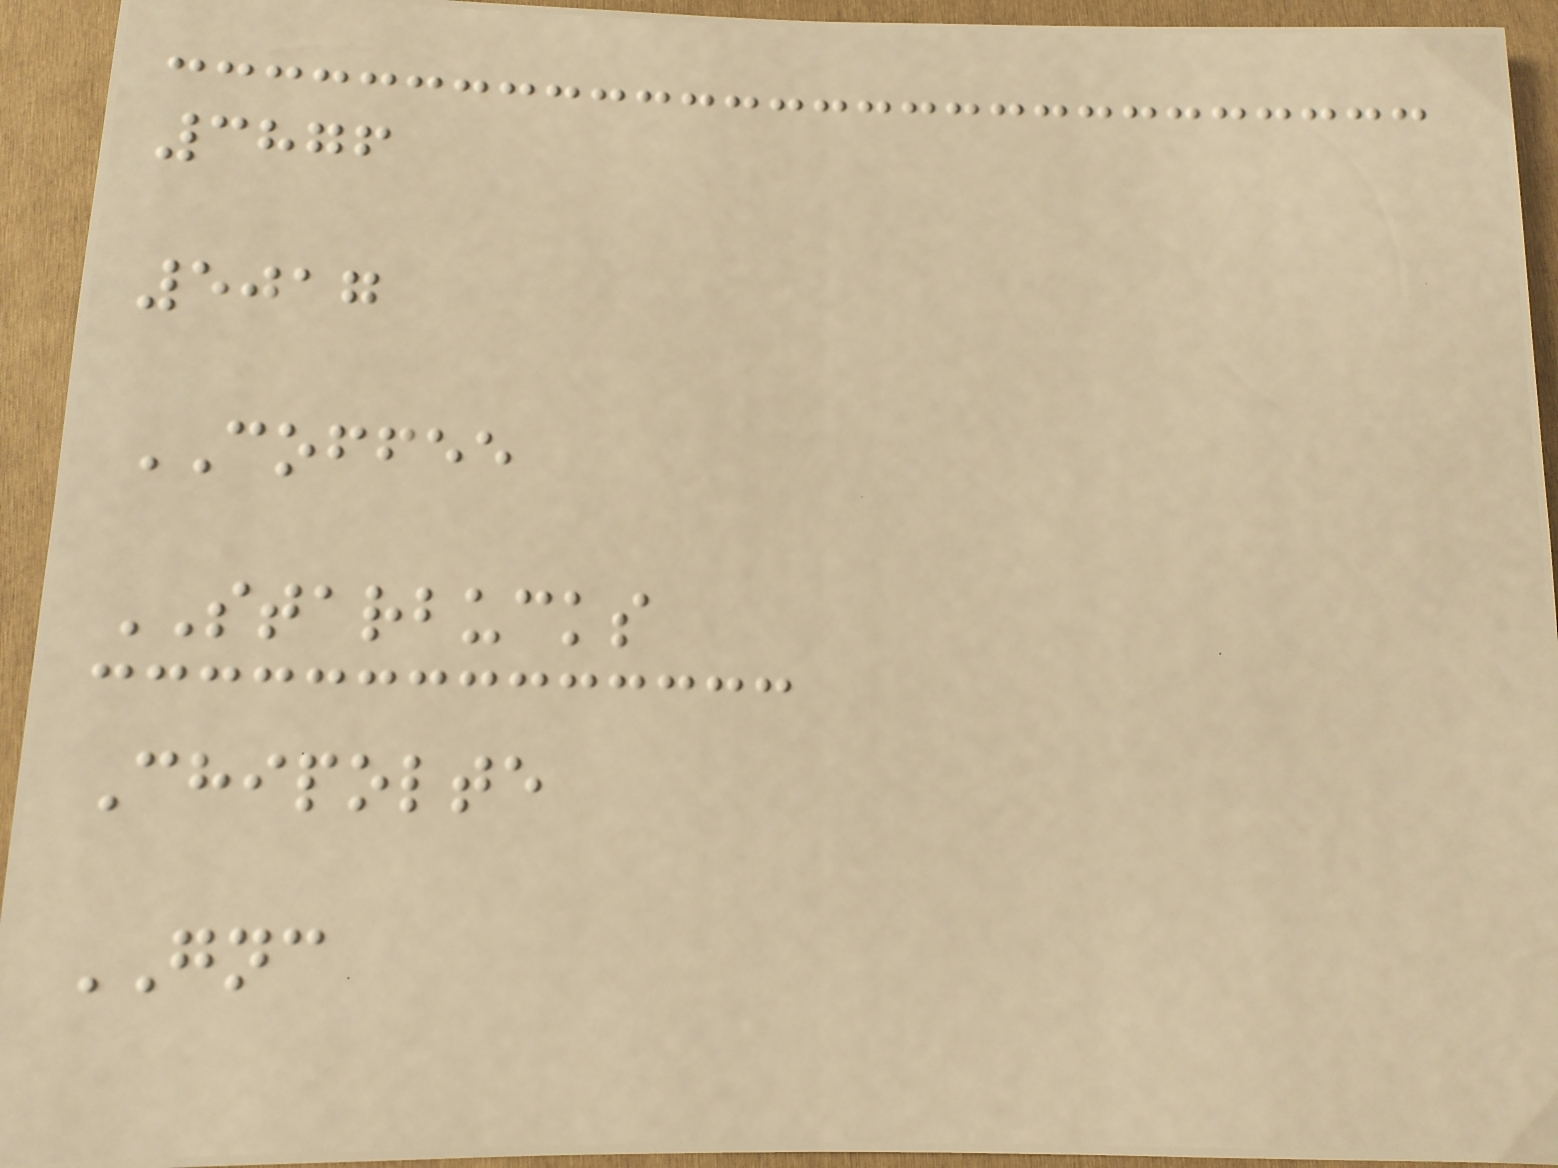3876
5017
COFFEE
STARBUCKS
Chipolte
GNC
